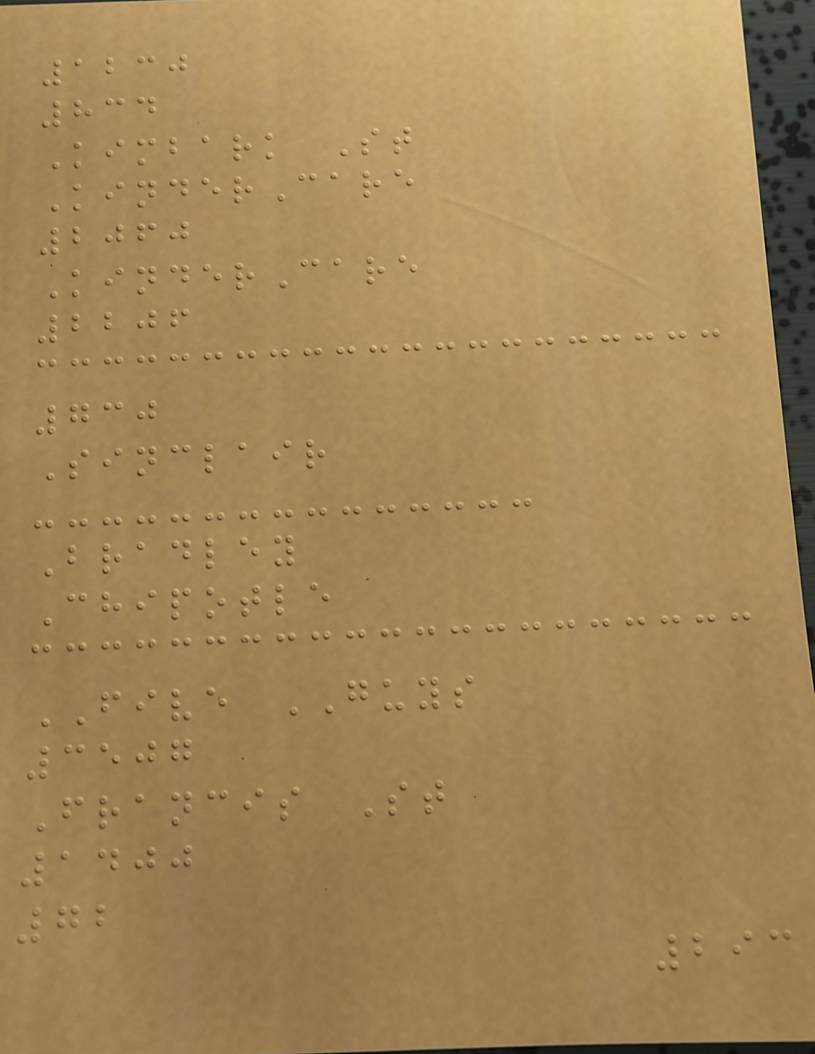1230
834
Kimbark St
KinderCare
2060
KinderCare
2206
730
Sinclair
Bradley
Chipotle
FIVE GUYS
3507
Francis St
1400
72
293
